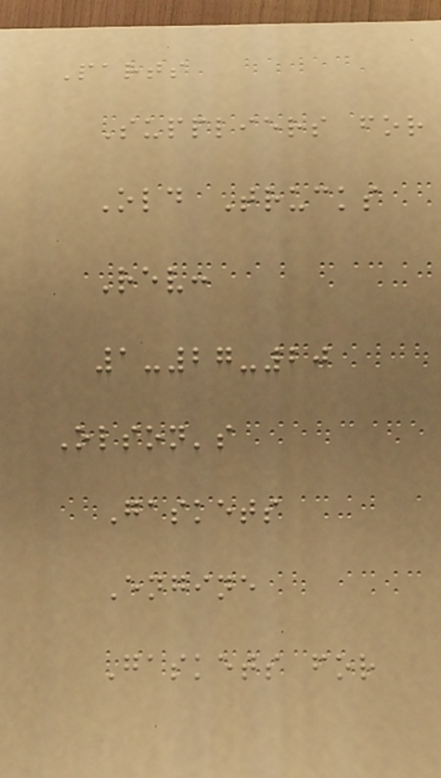Parts
Suppliers for
Old Trucks
Rev:
1-27-20
Olson's
Gaskets
Engine
Gaskets for
